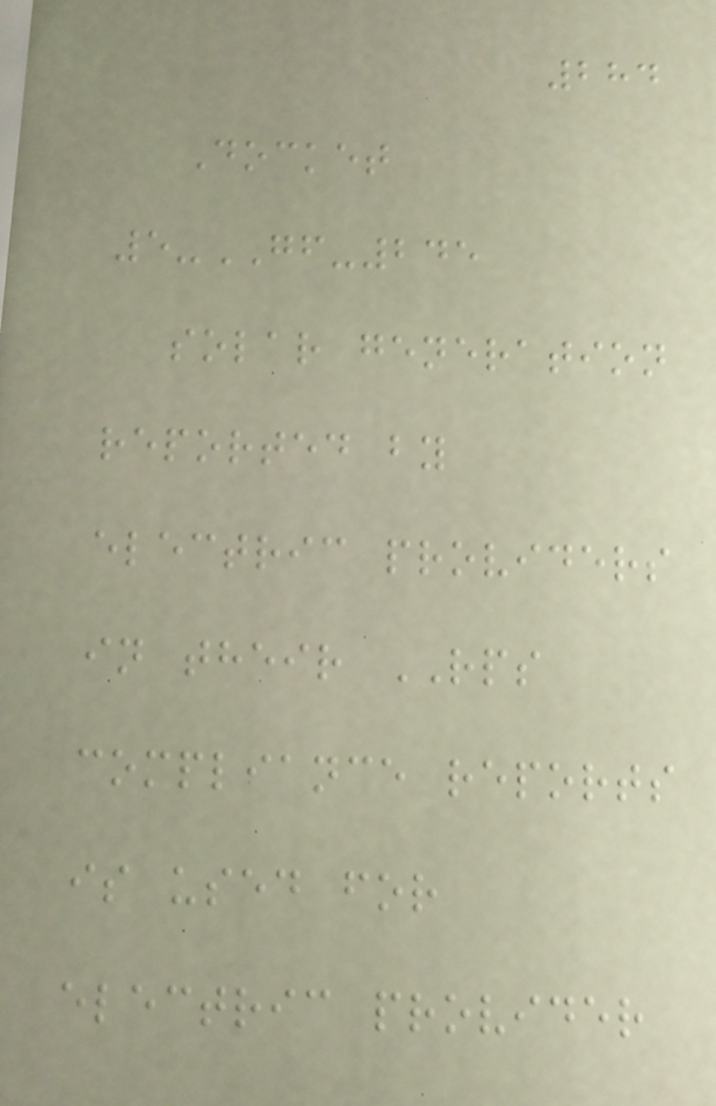284
Docket
5-GF-245
solar generation
reported by
electric providers
in their RPS
compliance reports
is used for
electric provider
